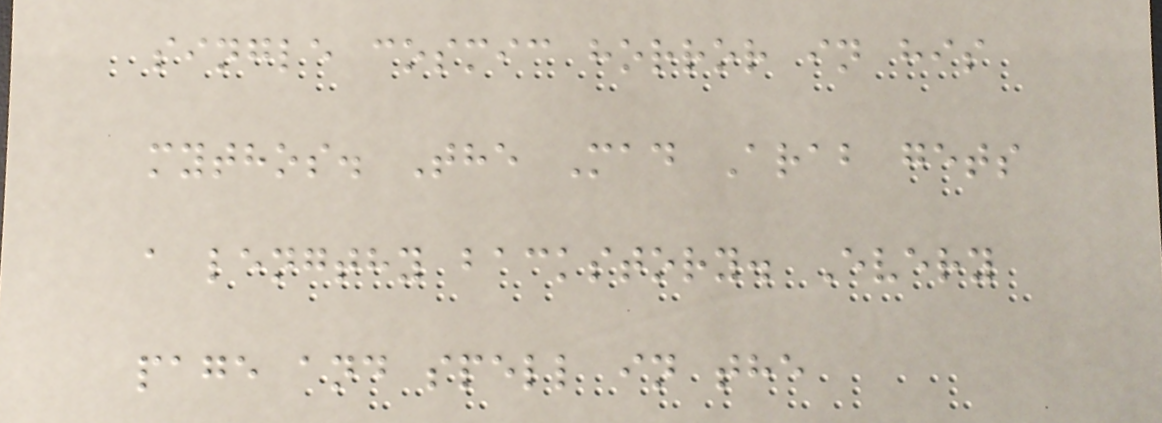single cosmic horror in his
mythos. The Mad Arab gets
a lengthy backstory. Every
page and spell in the
